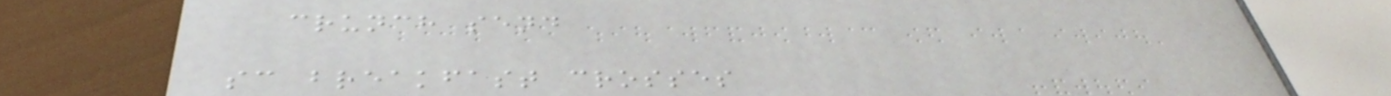crunch send
sc breakfast crosses
